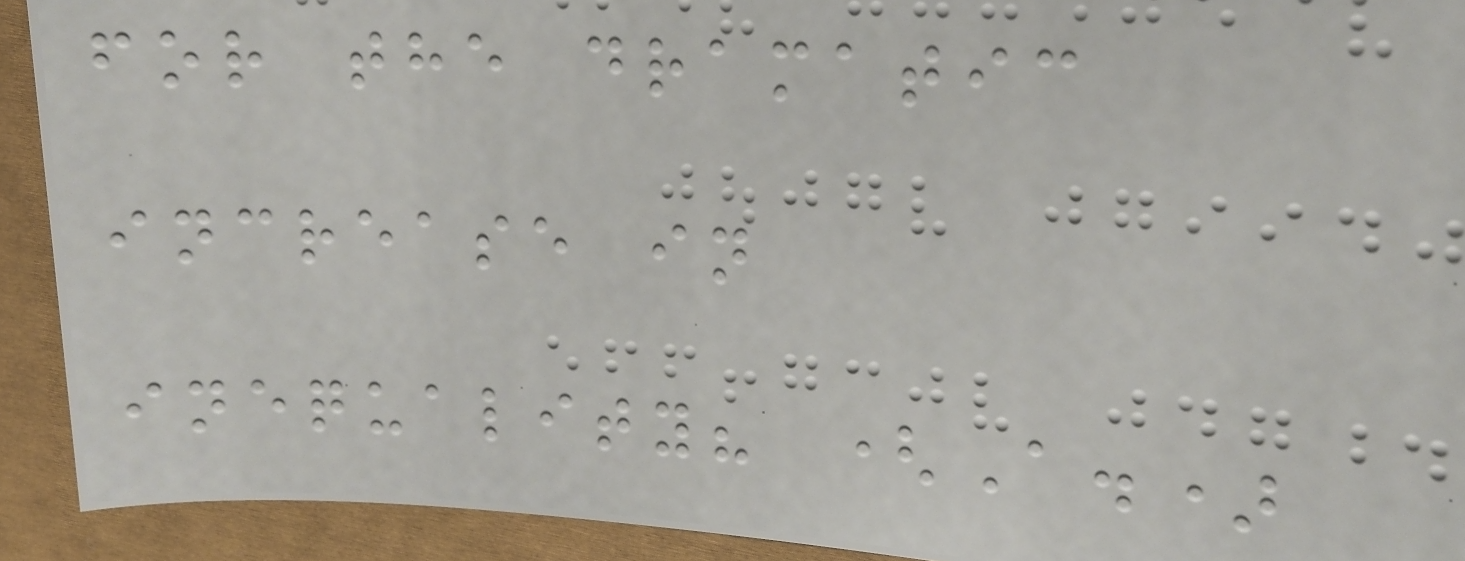for the dramatic
increase in
inequality? (A.)
